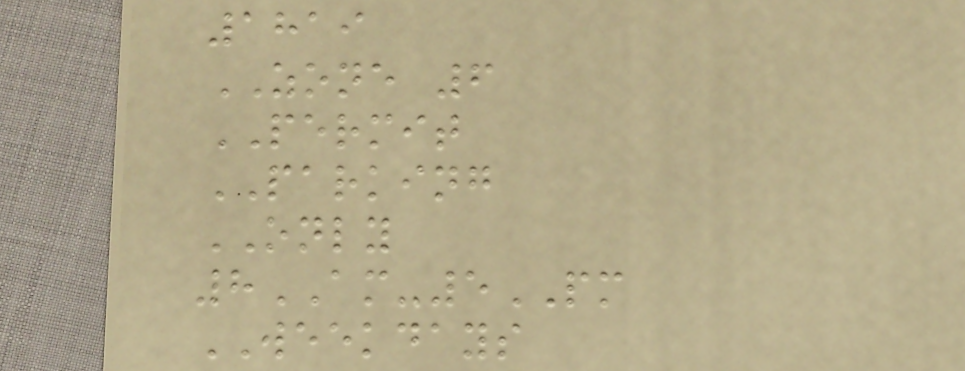1819
ZONE 6
PERMIT
PARKING
ONLY
8AM-5PM
WEEKDAYS
